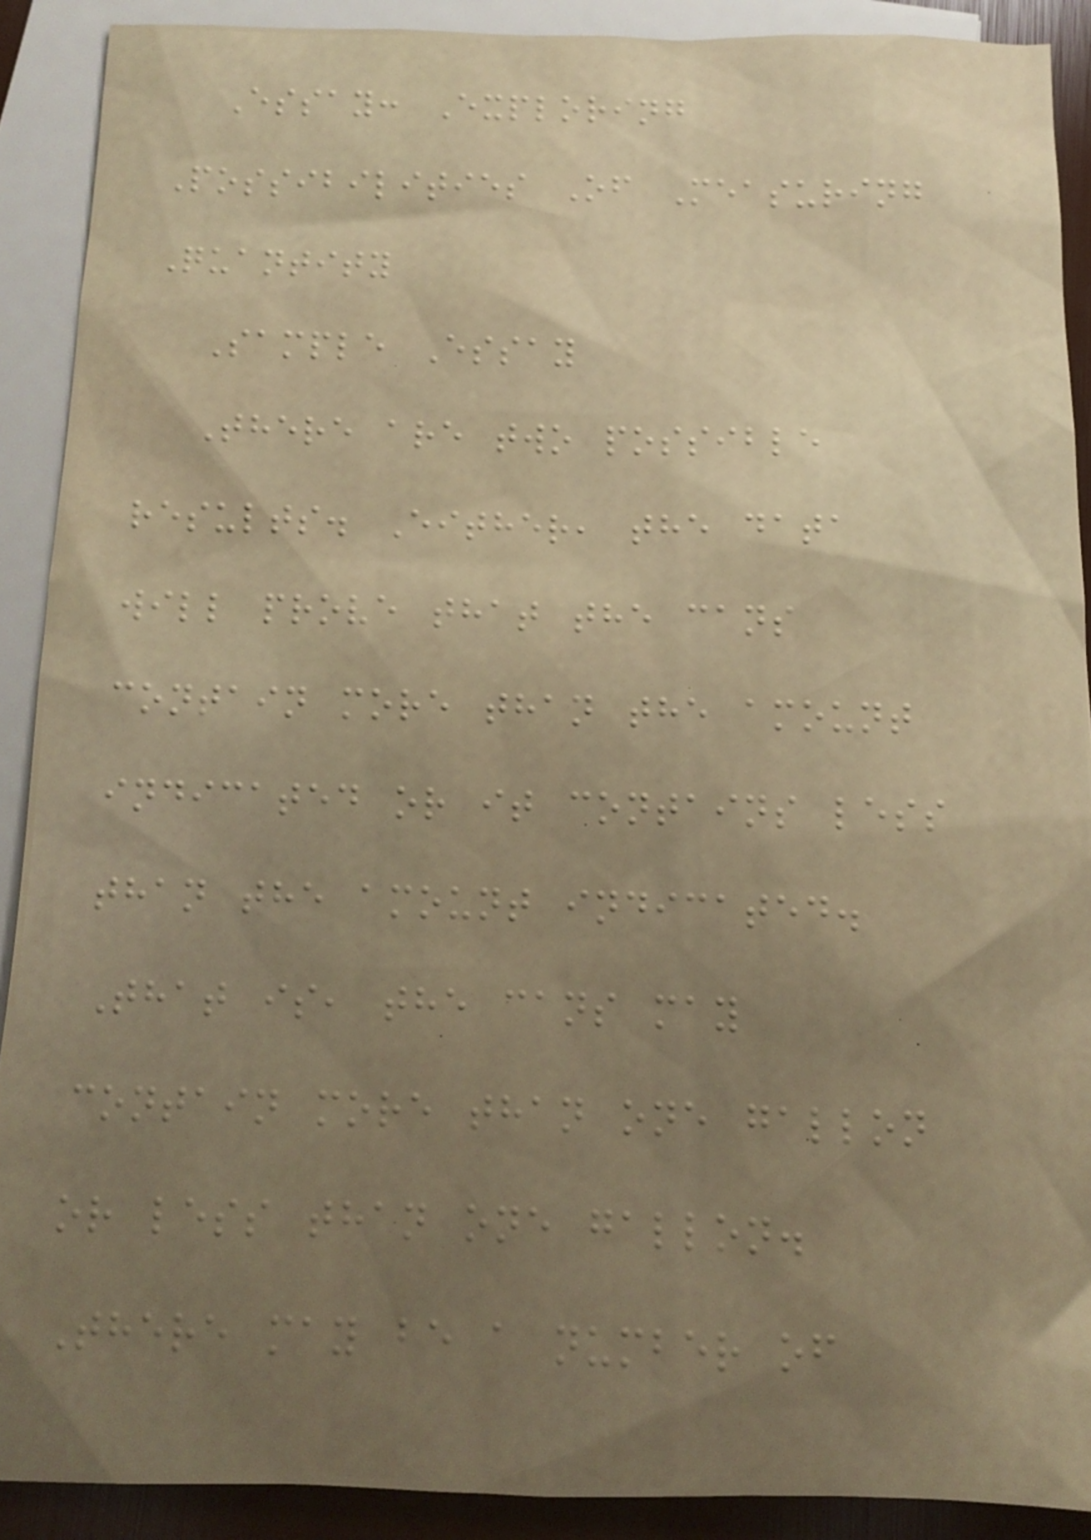Essay: Exploring
Possibilities Of Measuring
Quantity
Sample Essay
There are two possible
results. Either, the data
will prove that the cans
contain more than the amount
indicated or it contains less
than the amount indicated.
That is, the cans may
contain more than one gallon
or less than one gallon.
There may be a number of
